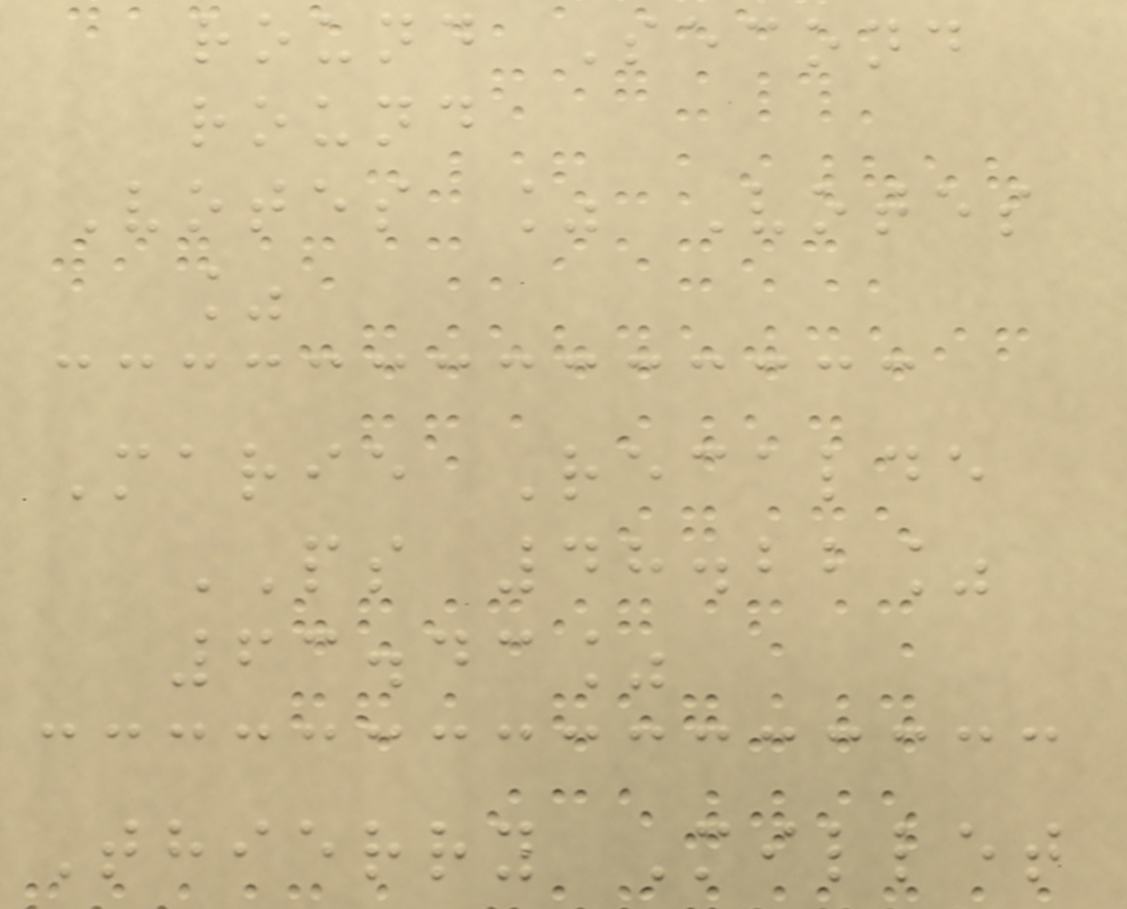round Second
round
Votes % Votes
%
Marie Recalde
PS 48.22%
63.43%
Thierry Millet
